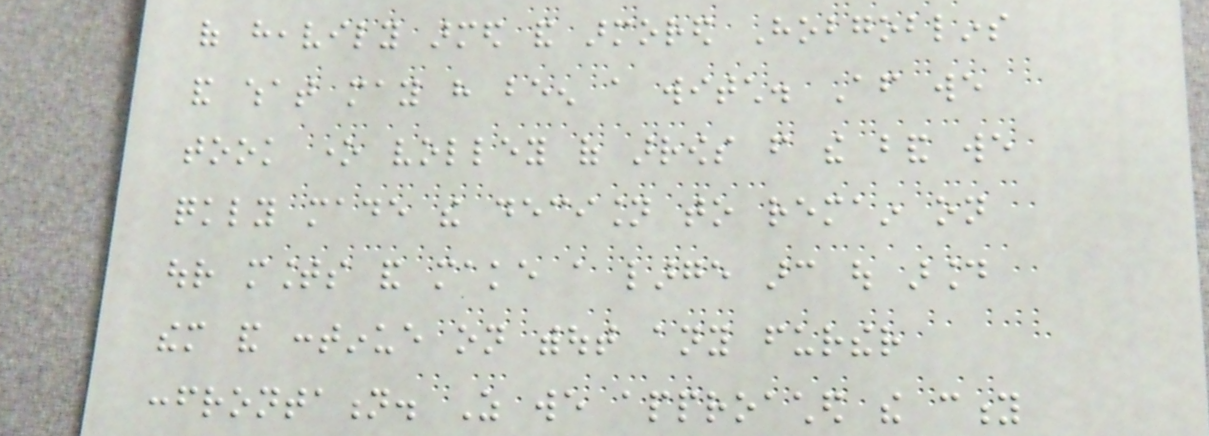of heavily armed and armored Hobgoblins
and what may have been a witch. After we
took one volley of arrows from the band we
quickly made the decision to remain on
our mounts and make a large arc out around
them and continue on without any further
confrontation. As we approached the city
